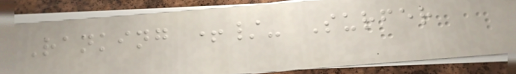Ranking +/- Surfer
